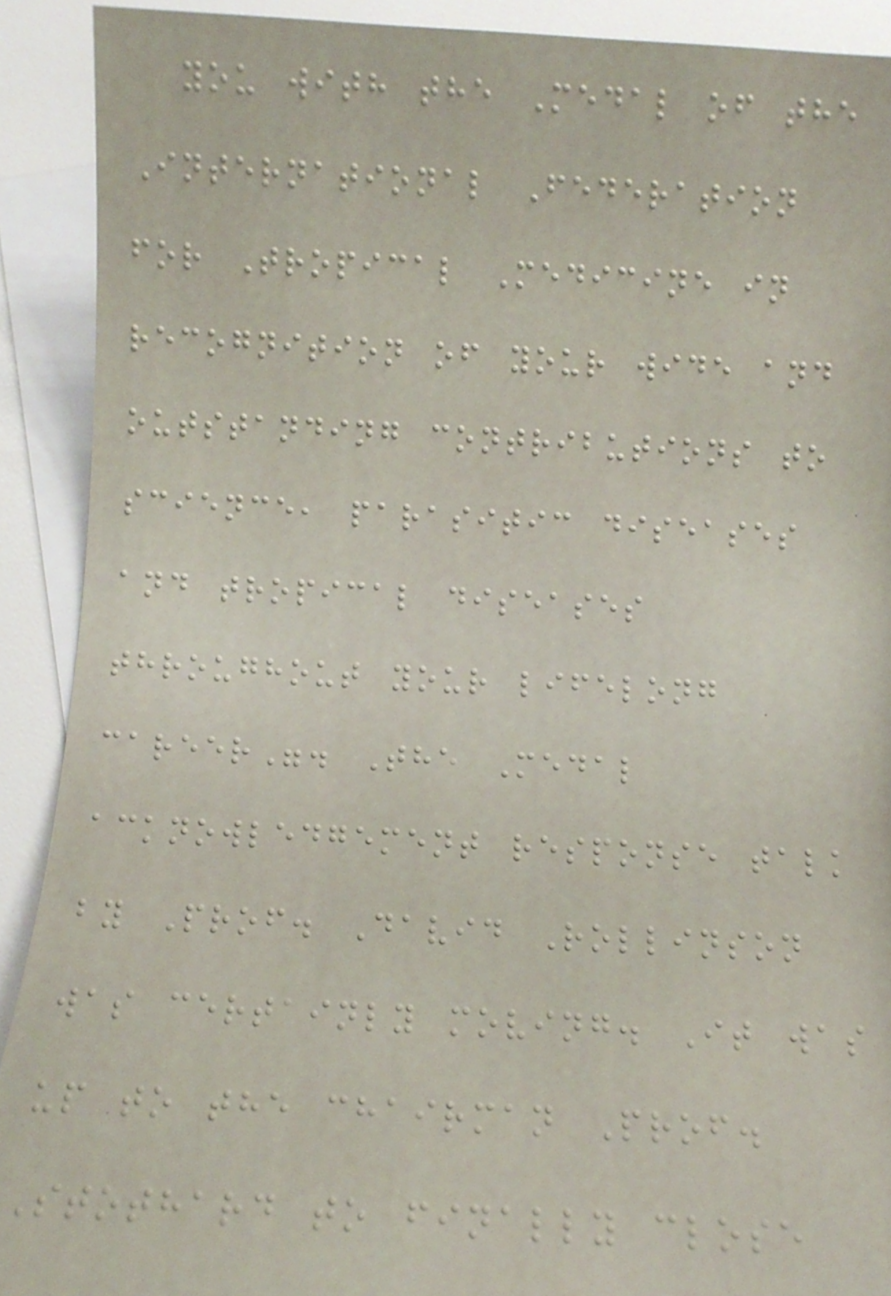you with the Medal of the
International Federation
for Tropical Medicine in
recognition of your wide and
outstanding contributions to
science, parasitic diseases
and tropical diseases
throughout your lifelong
career". The Medal
acknowledgement response talk
by Prof. David Rollinson
was certainly moving. It was
up to the chairman Prof.
Stothard to finally close
